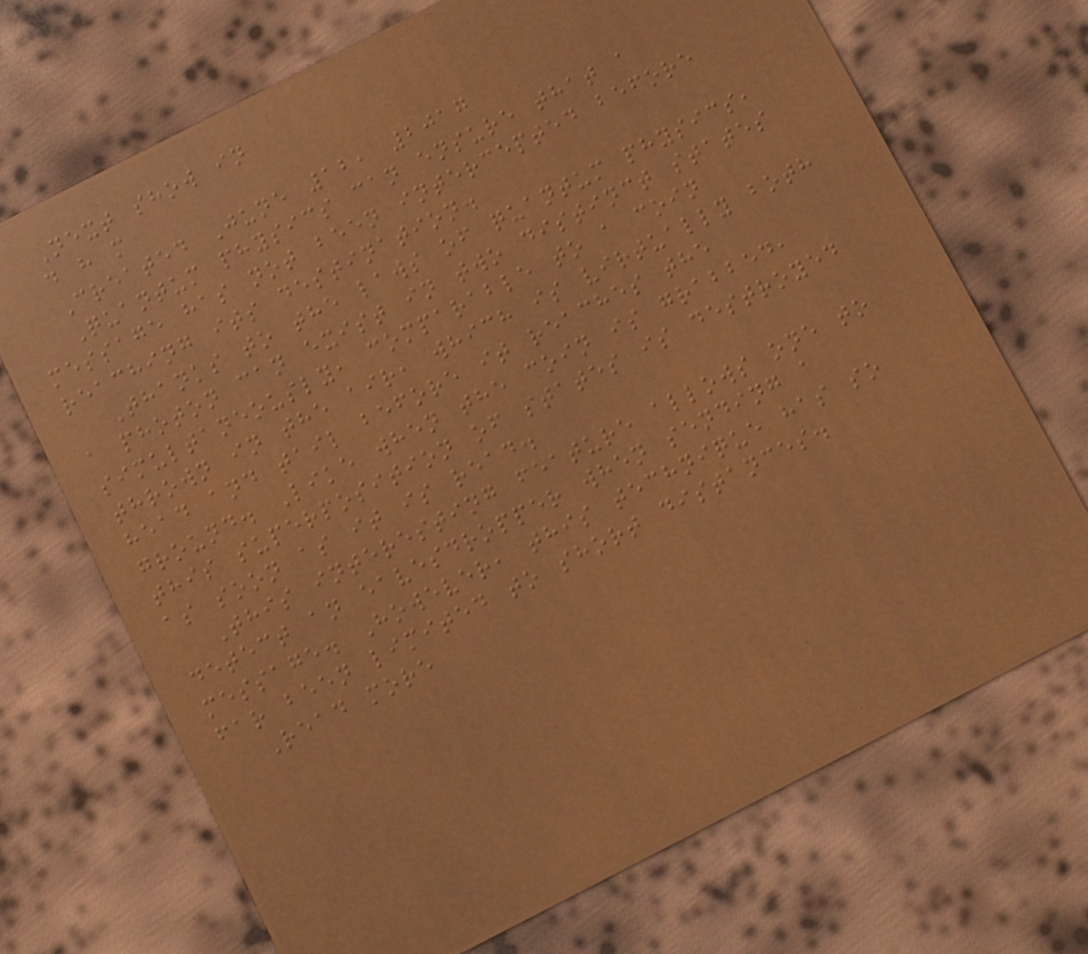Next show in
d h m
Created June 12, 2017
Quantum physics can ensure that a
message has not been intercepted before
reaching its destination.
Thanks to the laws of quantum physics,
a photon can exist in two distinct states
simultaneously, comparable to a coin
thrown in the air, which is virtually both
head and tail before it reaches the
ground. Like when the coin is grabbed,
this superposition of states is destroyed
as soon as it is read.
This interesting feature allows one to
detect an eavesdropper when sending a
message. However, this technique has so
far been limited to short distances.
Read more
